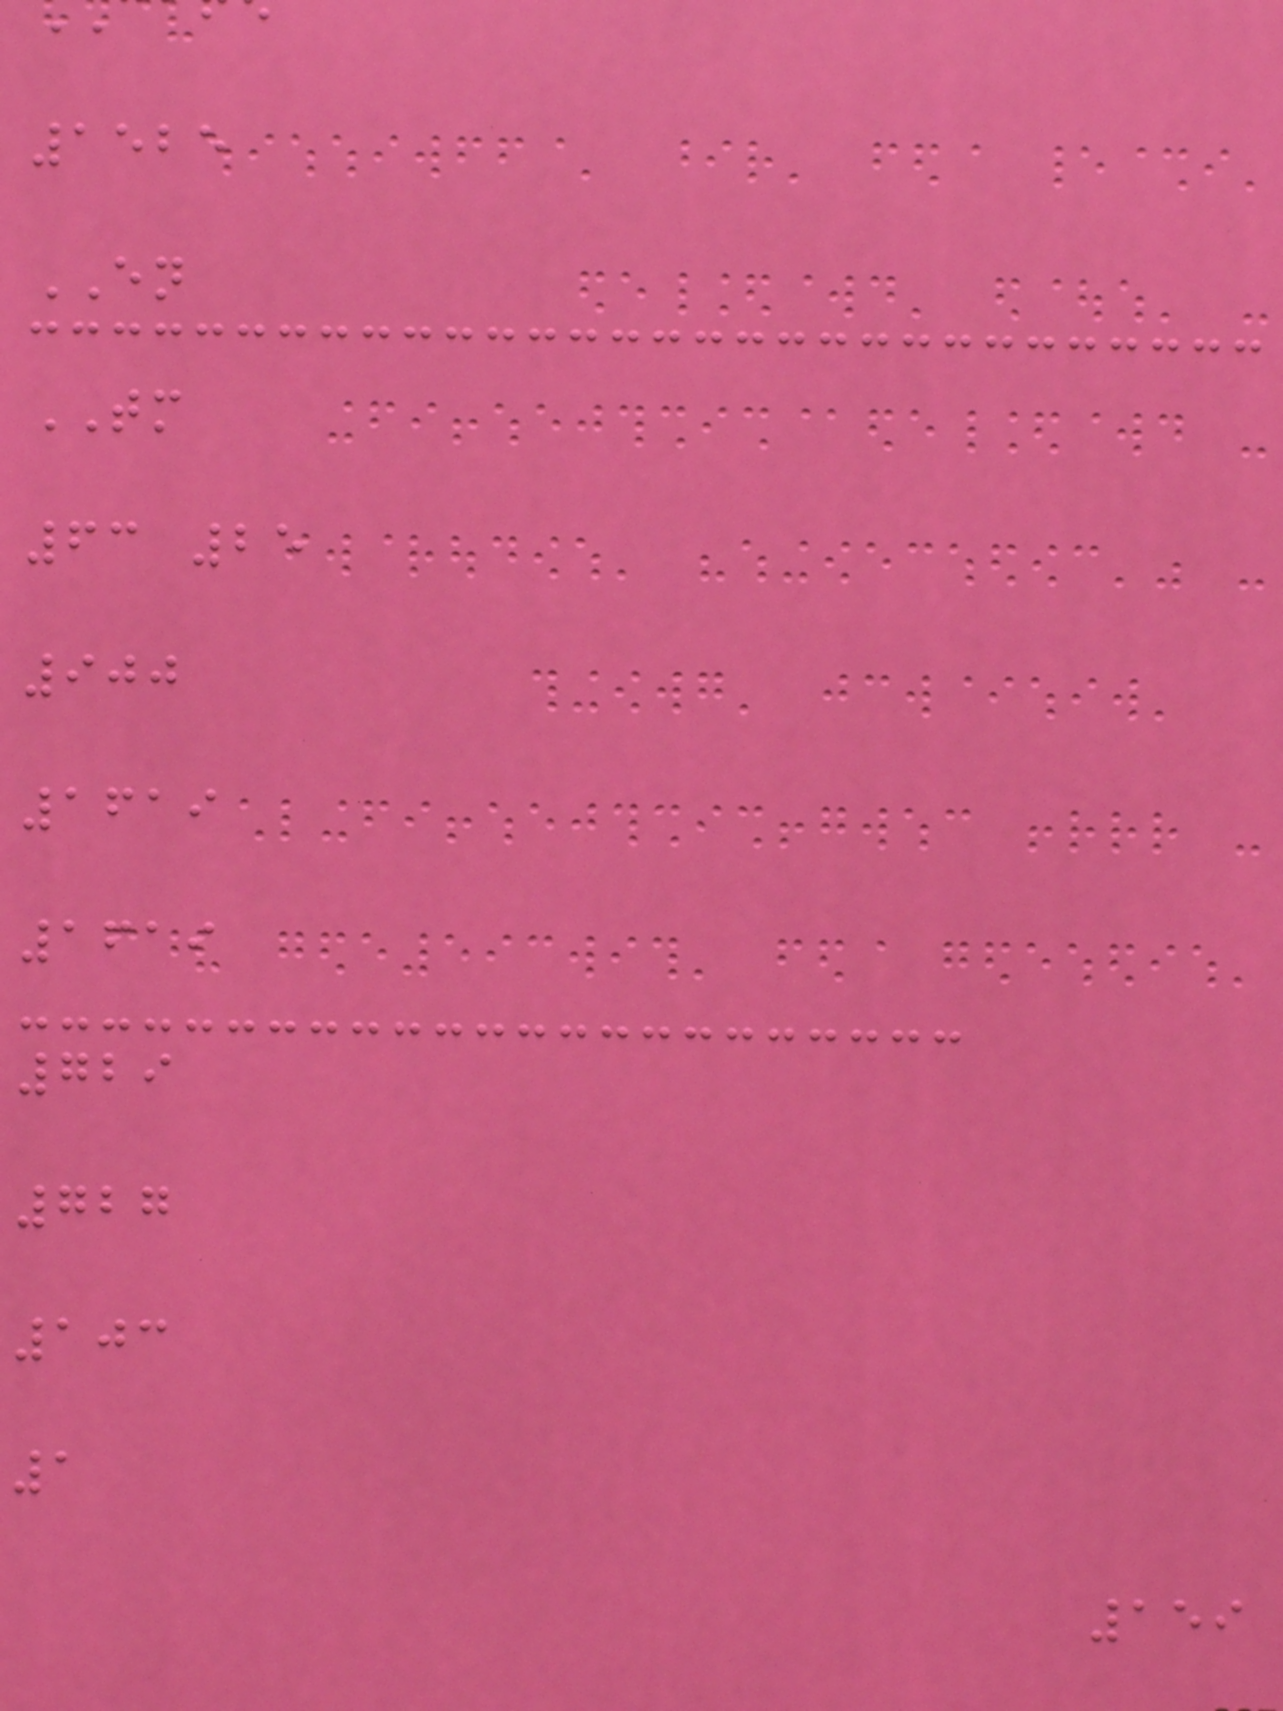1525
EN
TM
63 25
900
1619
1619
729
727
103
1
159
